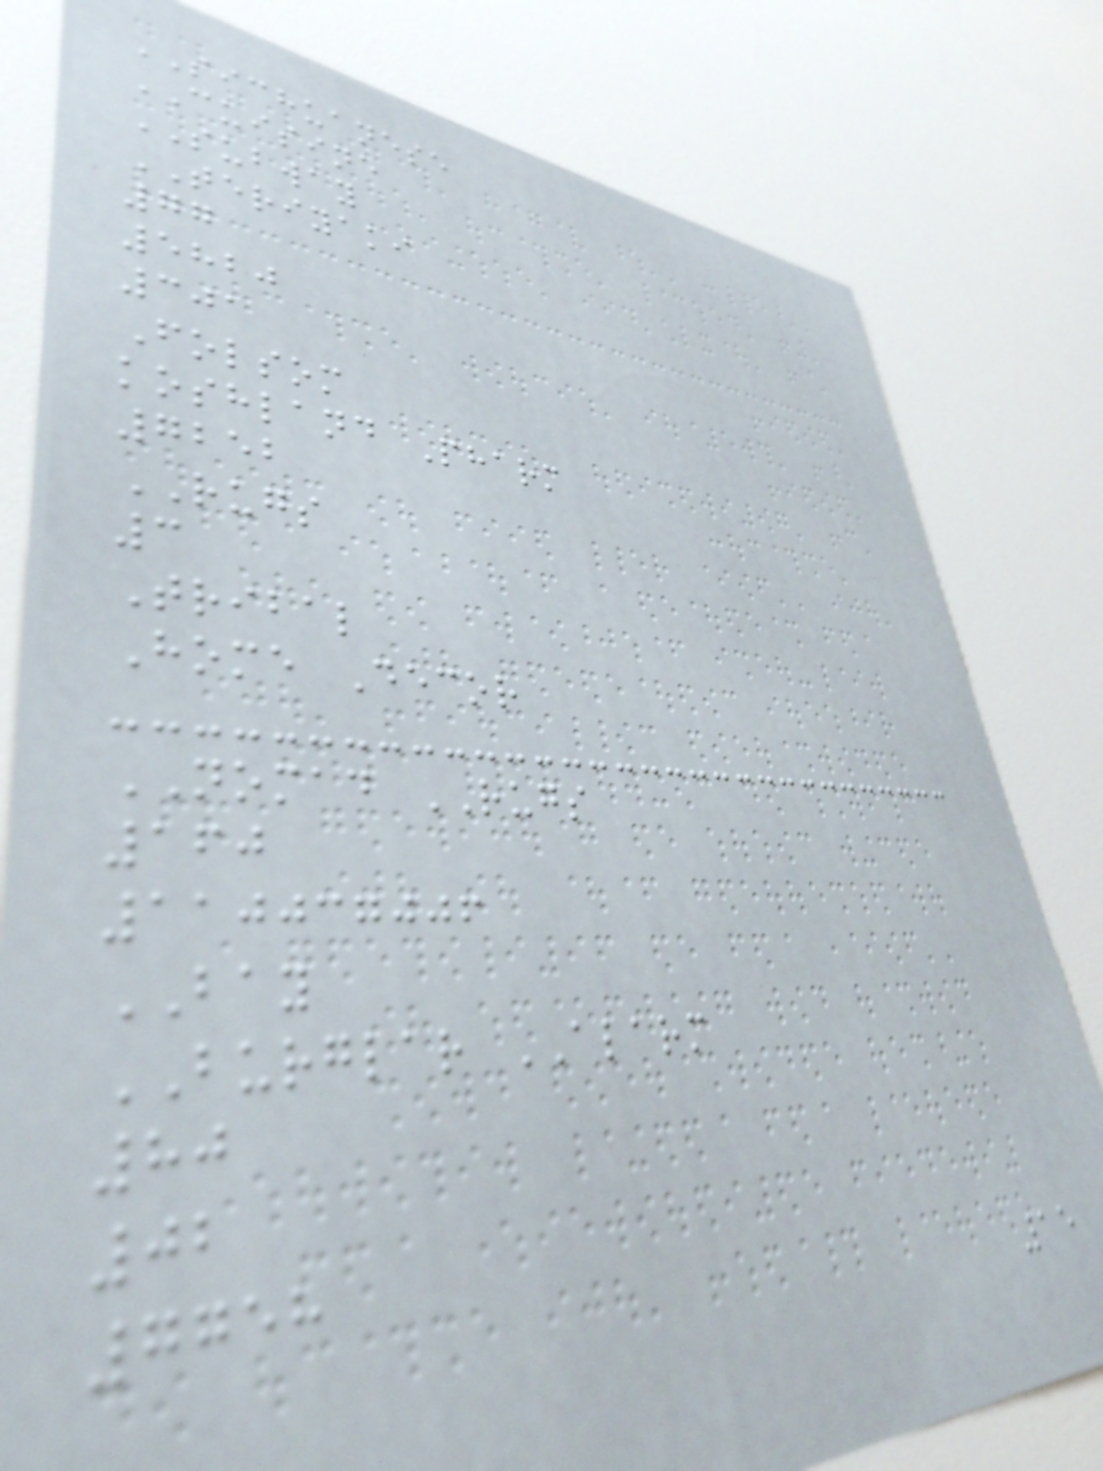SICHUANESE
CUISINE
SUBWAY
TERIYAKI
77
5820
301
Folsom
koshland Pharm
7252
RUGS
3
Tribal
Home Decor
NOMAD RUGS
160
110037006
BAY
BURGLAR ALARM
80
02
7758
15
